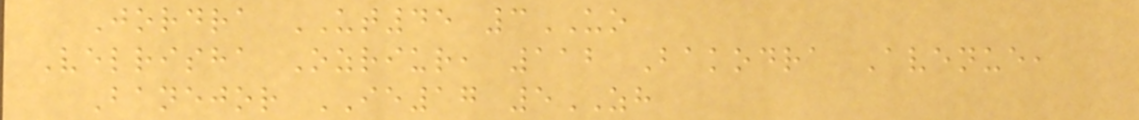Jordra UT45 3UO
Velrisha Ozriur, 112 Bakodra Avenue,
Banejor IE17 5ZH
